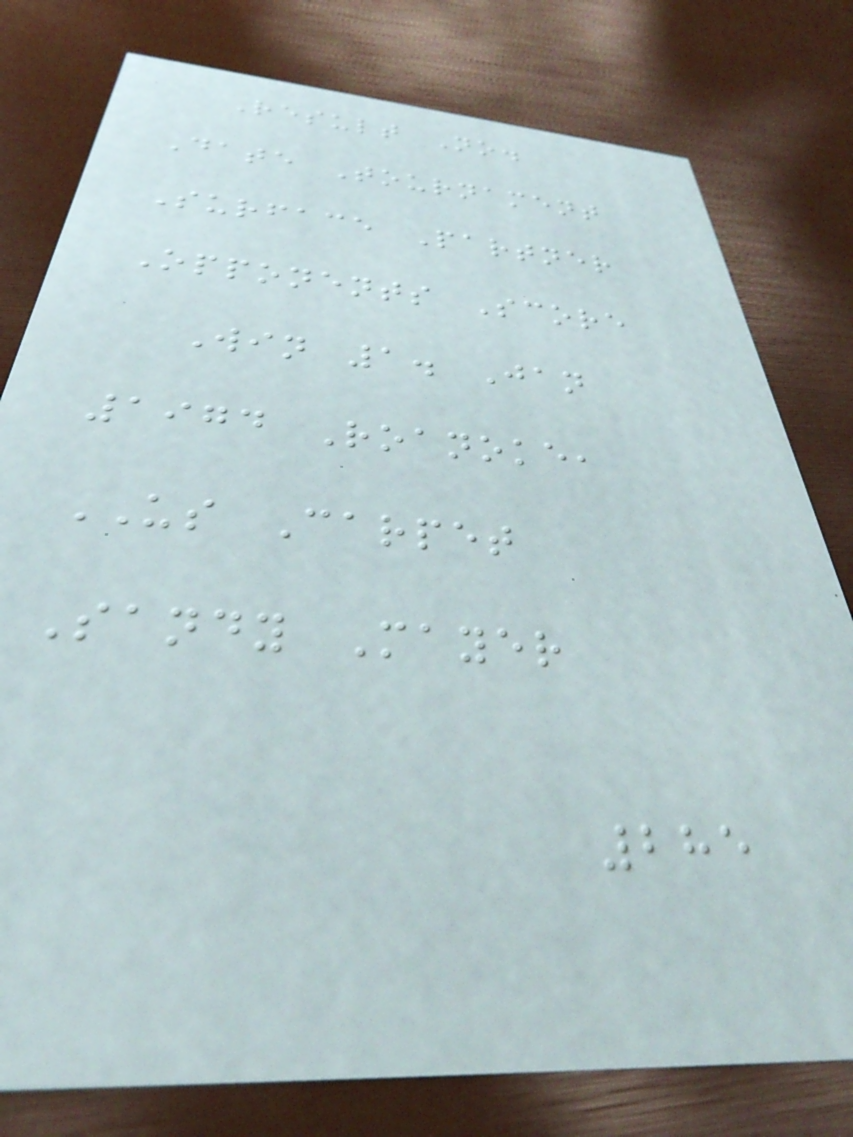Result No.
Date Tournament
Surface Partner
Opponents Score
Win 1. Jan
1974 Roanoke,
US Carpet
Sandy Mayer
285
